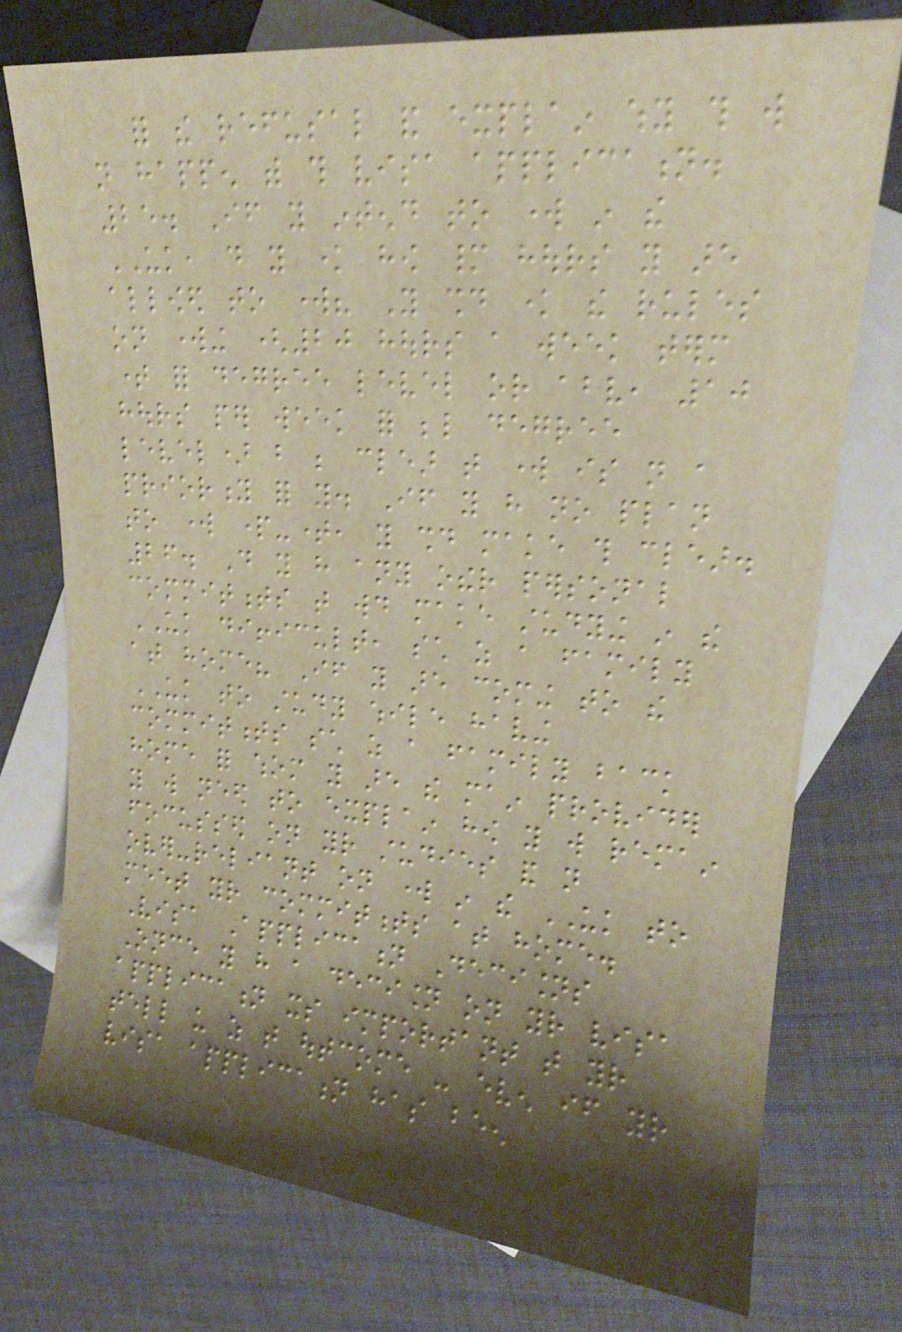for the refusal and explain why this will
not happen with this visa application.
25. If you intend to work in the
UK, do you know how many hours you are
allowed to work? You should know the rules
on working (20 hours a week term
time for degree level or above, 10
hours per week for below degree
level) but be clear that work is not a
priority for you. If you have no plan
to work part-time, you should make this clear.
26. Do you have any other personal
commitments that would make studying in the
UK difficult, such as a family
at home? If you are coming to the
UK to study while having
commitments such as a family back
home for whom you are the main provider
you will need to explain how you will remain
focussed on your studies and not
over-reliant on work in the UK to
meet your commitments at home.
Visa Application Decisions
Once you have a decision on your visa
application its important that your
tell us as that outcome - even if your
visa application has been
